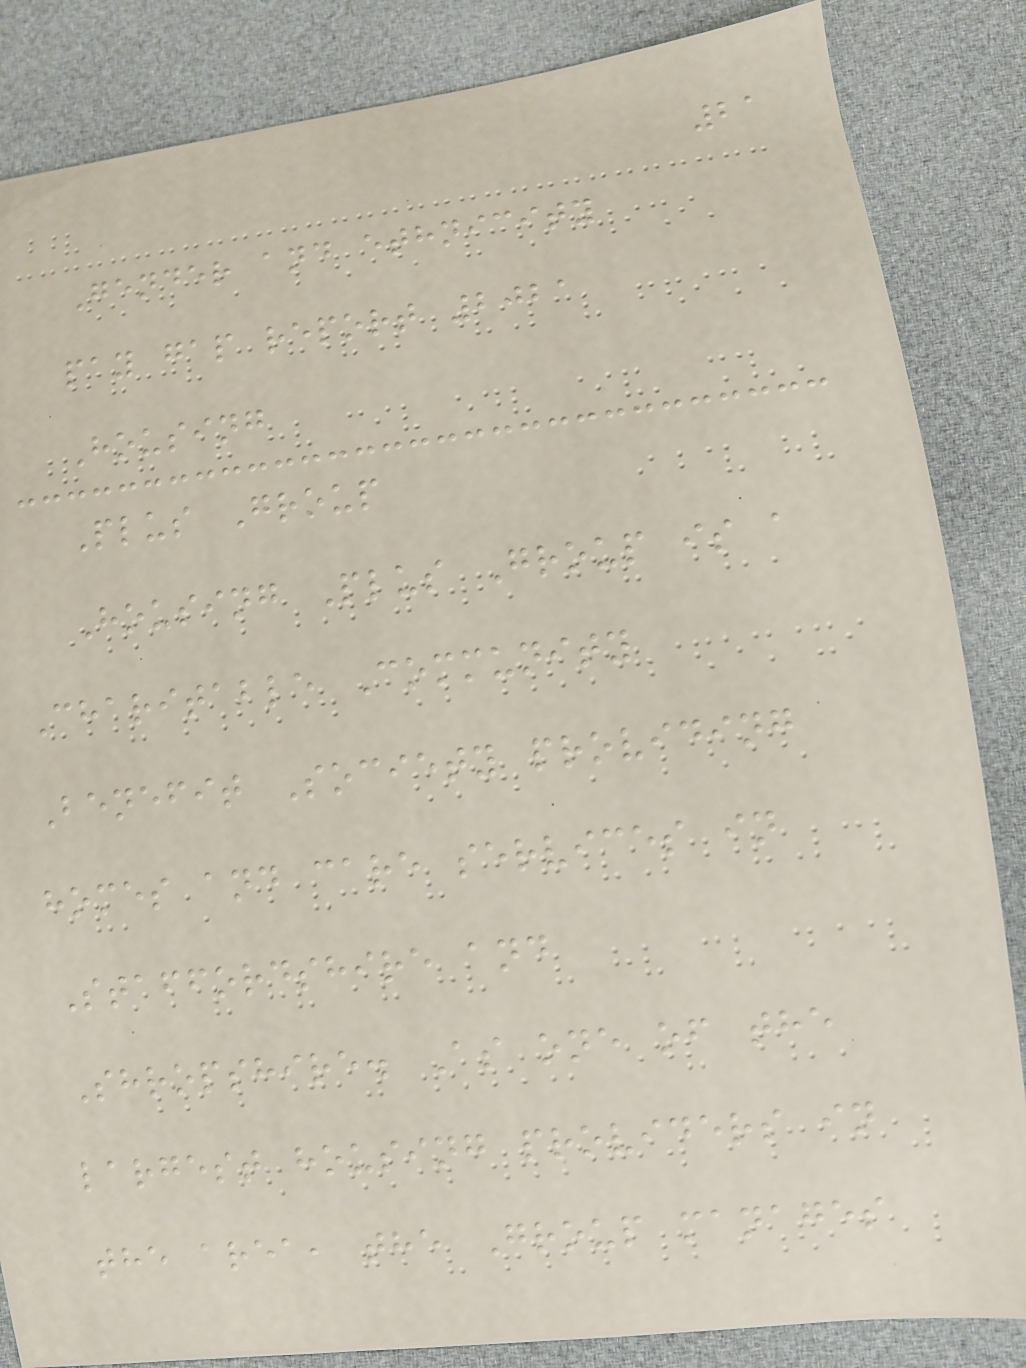21
Gender and ethnicity
pay gap report 2021
Housing
Plus Group
Housing Plus Group is a
Charitable Community
Benefit Society providing
homes and care services in
Staffordshire and
Shropshire. As one of the
largest housing providers in
the area, the Group manages
